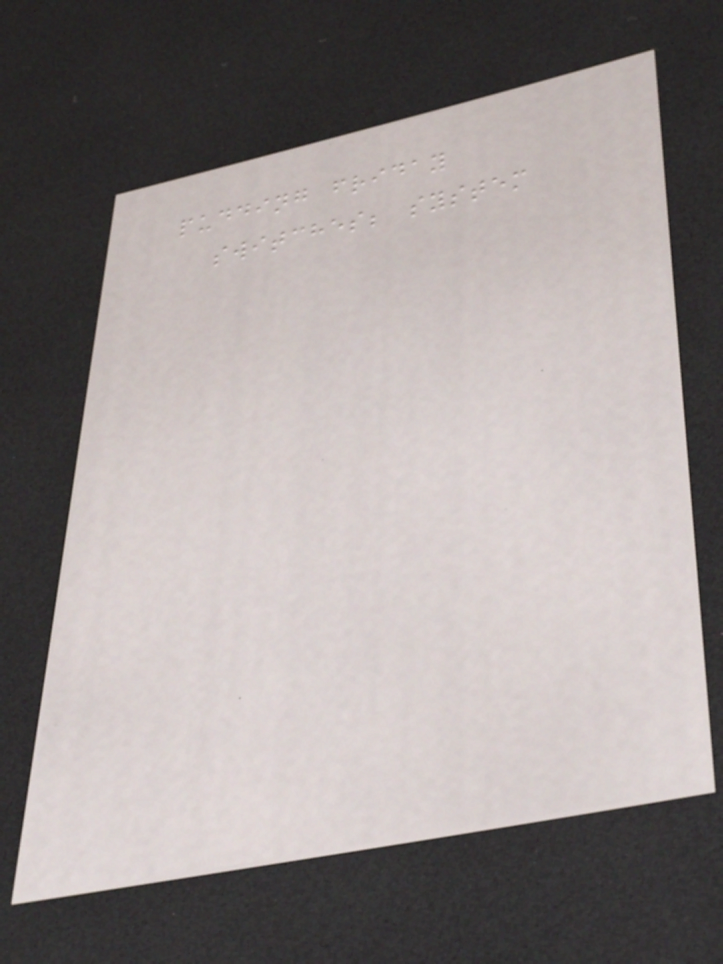pudding friday
switches; system
